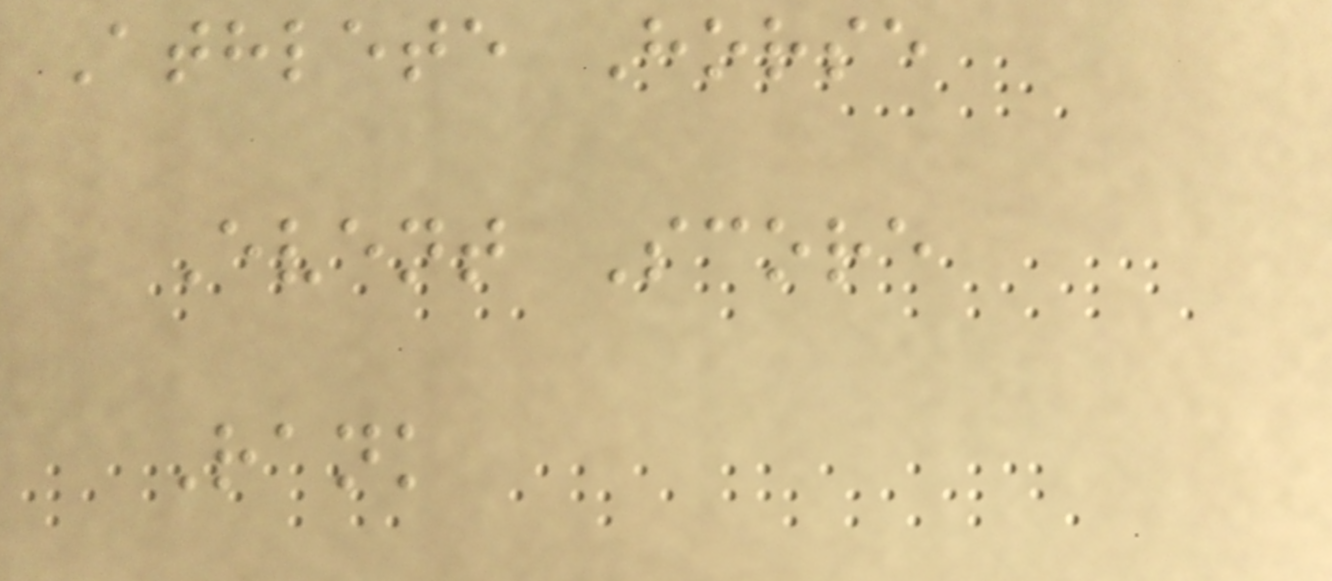Athlete Horse
Event Score
Rank
